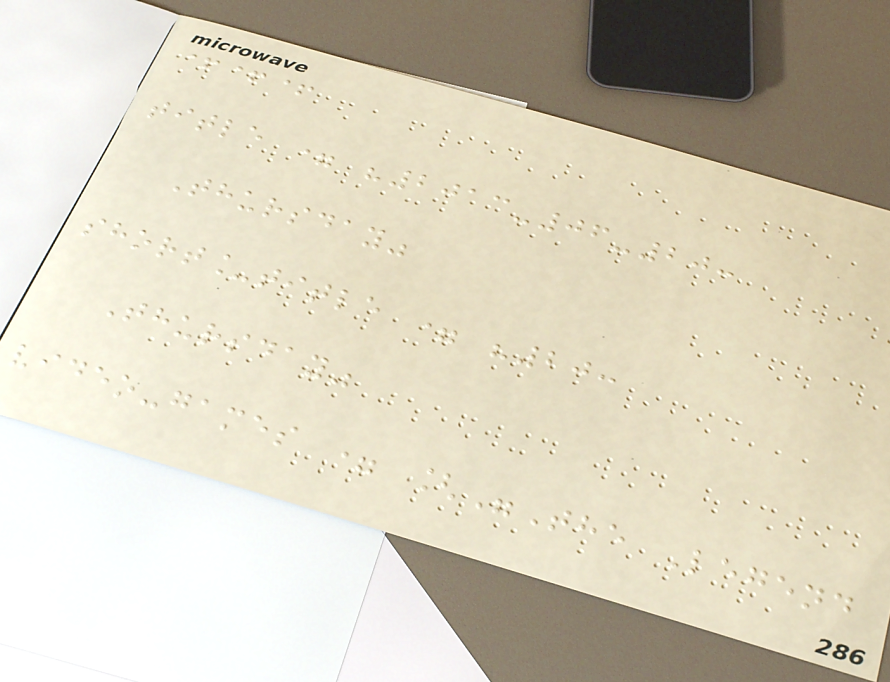+++
title = "2013-06-20:
Thursday"
short_title = "20:
Thursday"
video-games = ["The Legend
